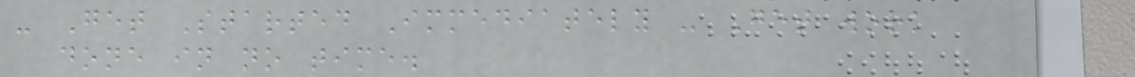- Get Started Immediately - Get work
done in no time.
